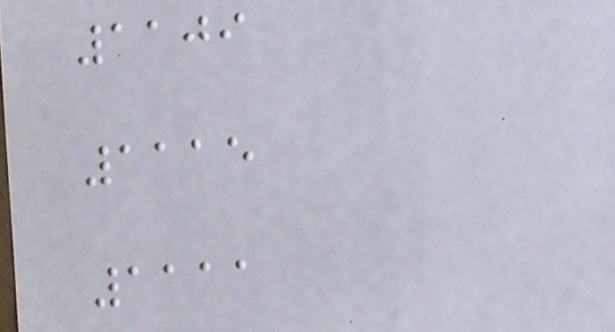1109
1115
1111
